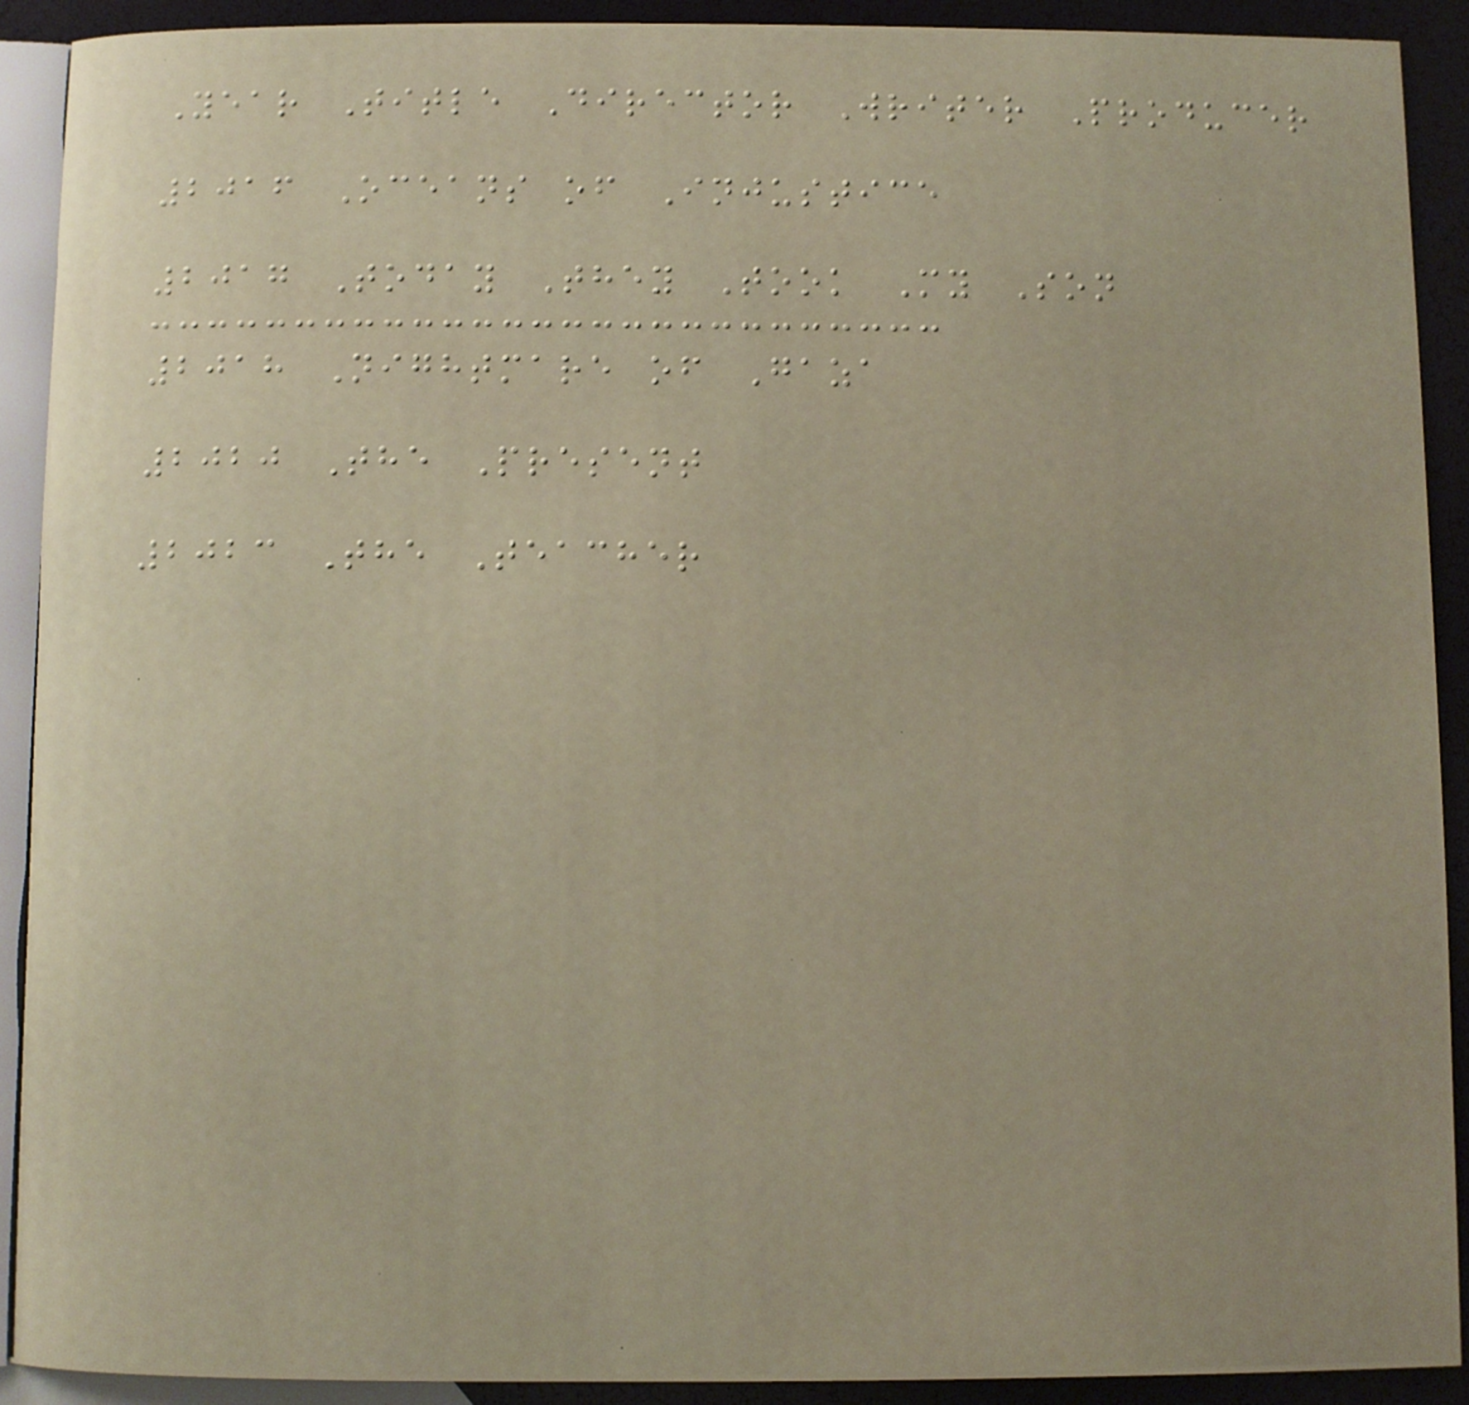Year Title Director Writer Producer
2016 Oceans of Injustice
2017 Today They Took My Son
2018 Nightmare of Gaza
2020 The Present
2023 The Teacher
